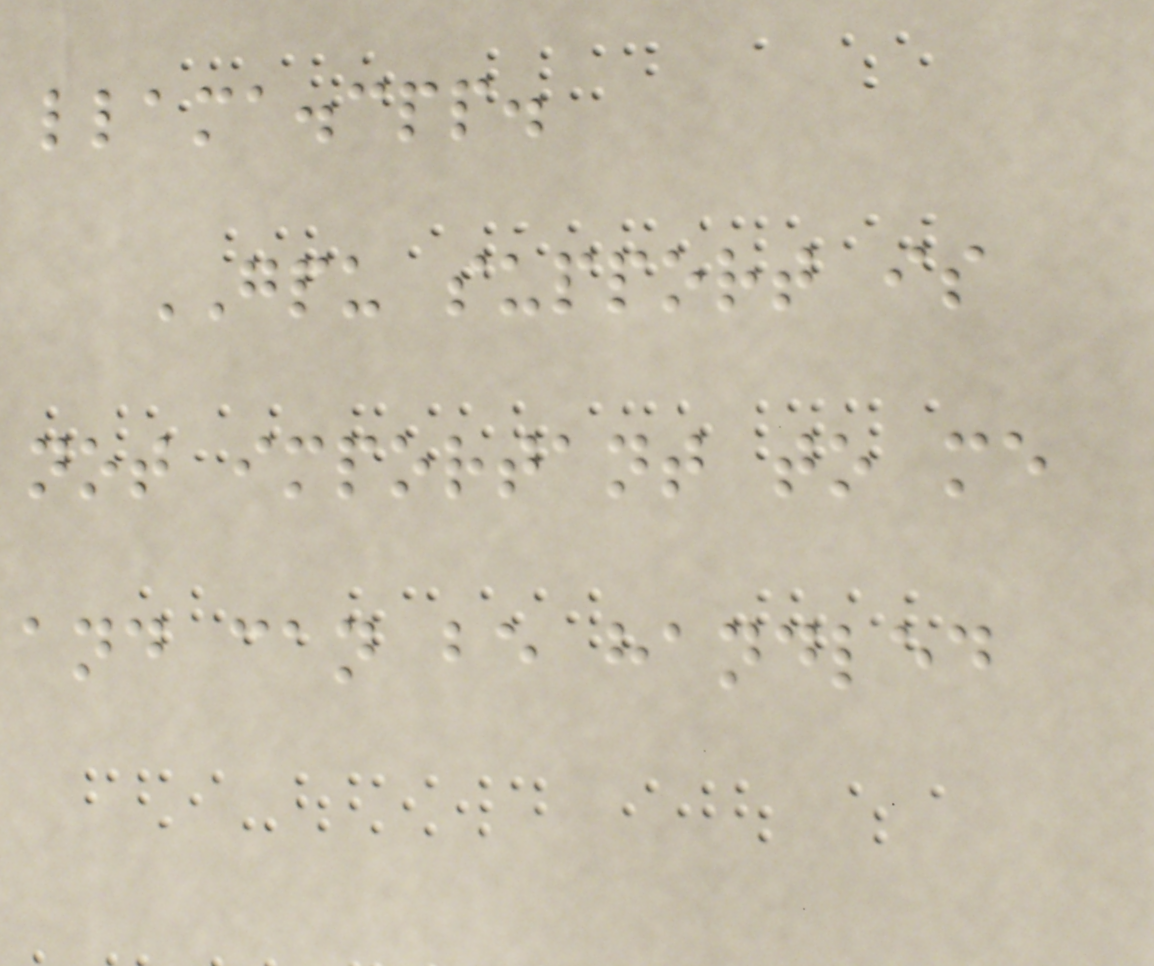llama.cpp.
GPU support is
not important to me
and can be handled
